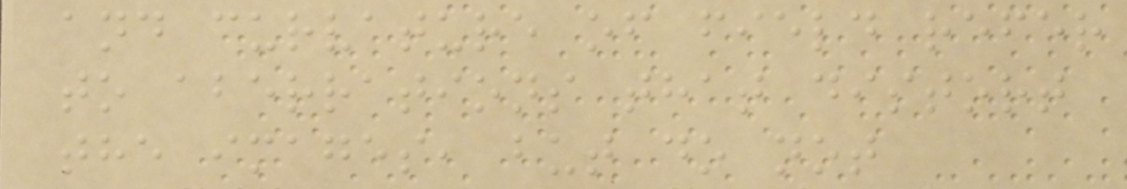and curvature of field refer
to aberrations that distort
the images, but do not
